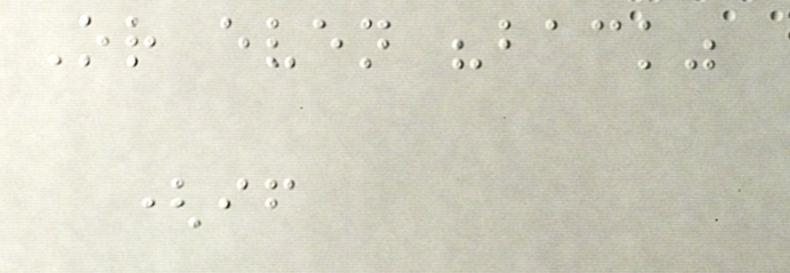Or even "back"
(if
